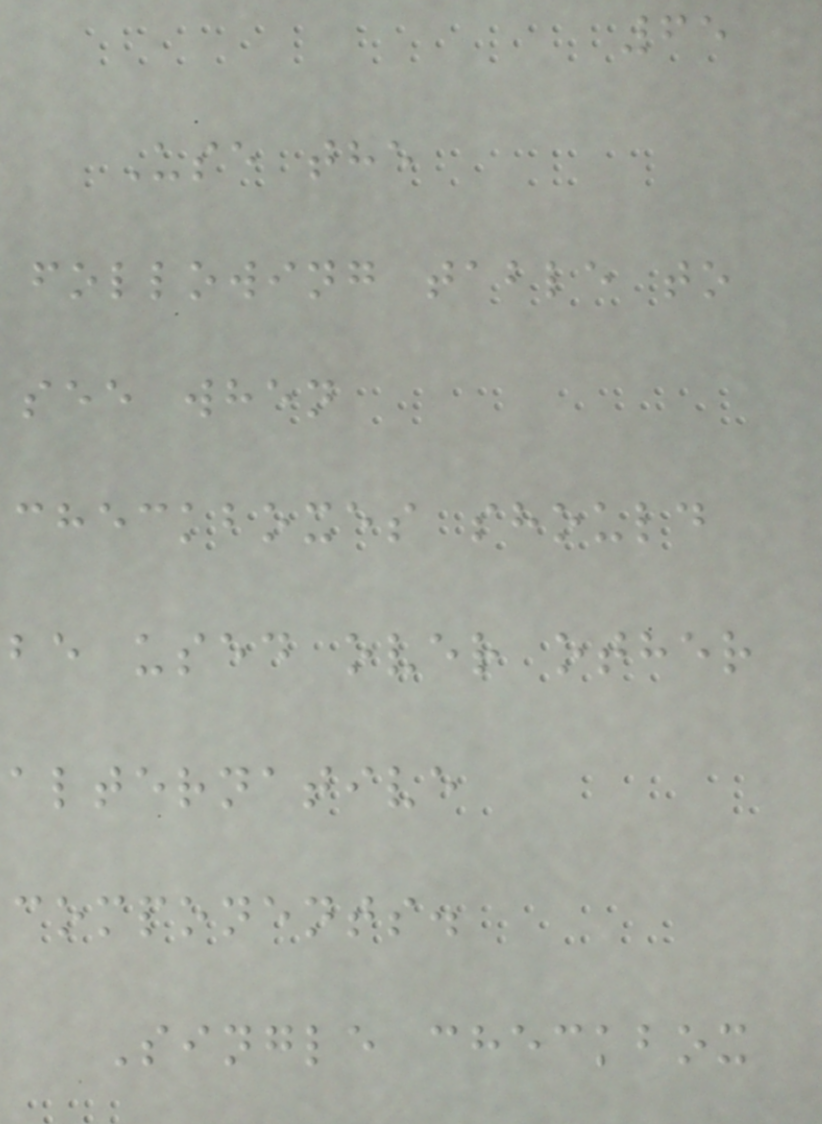65
Use the
following table to
see when
checkboxes should
be used over other
alternative
components.
Single checkbox
